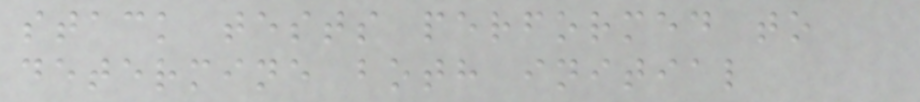stack tests performed to
determine both initial
